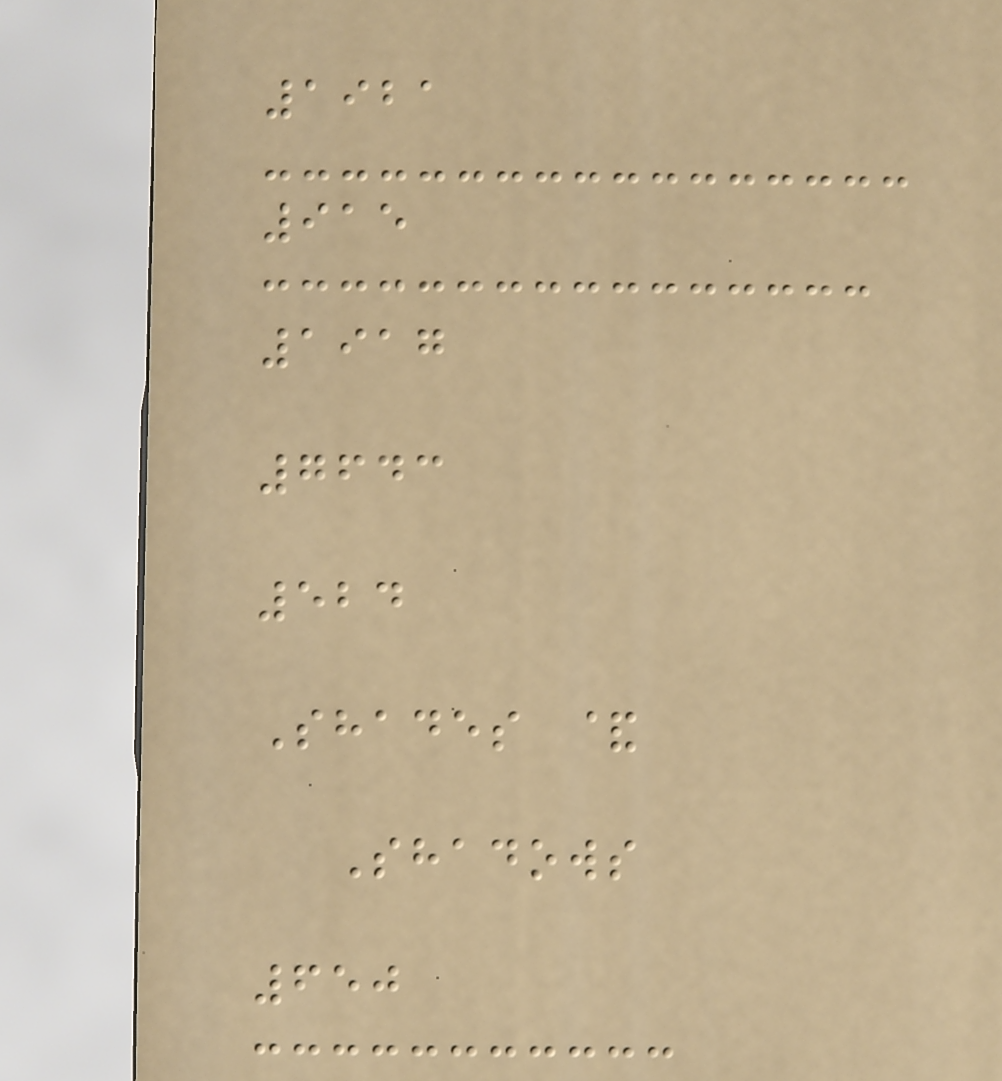1921
915
1917
7643
524
Shades &
Shadows
650
